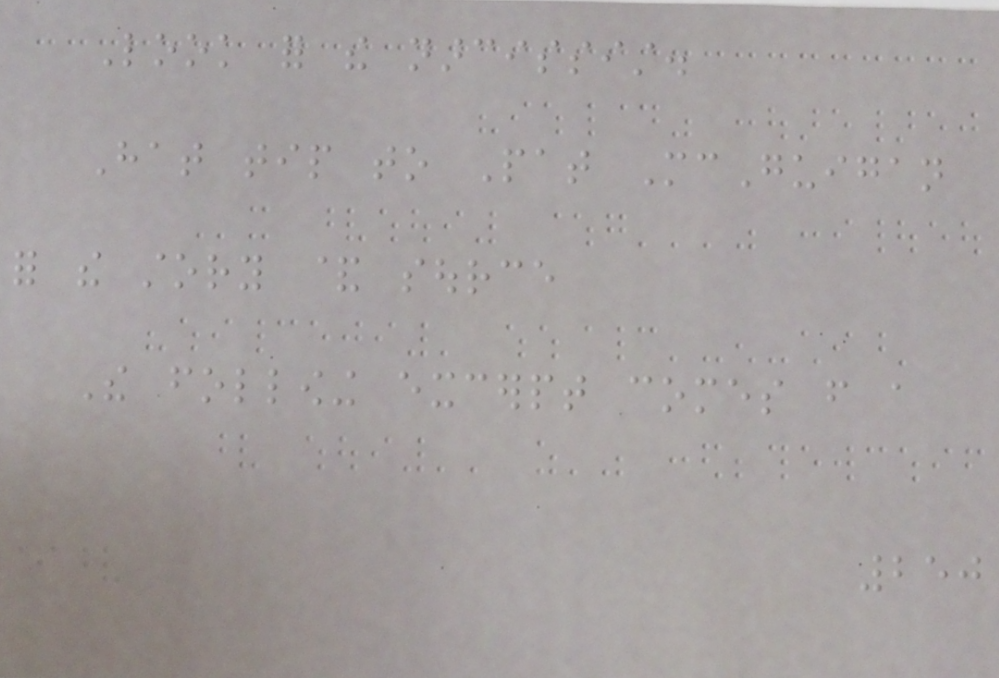Look for the narcissist.
Hat tip to Pat McGuigan
for the story & source
The following excerpt comes from a
250
